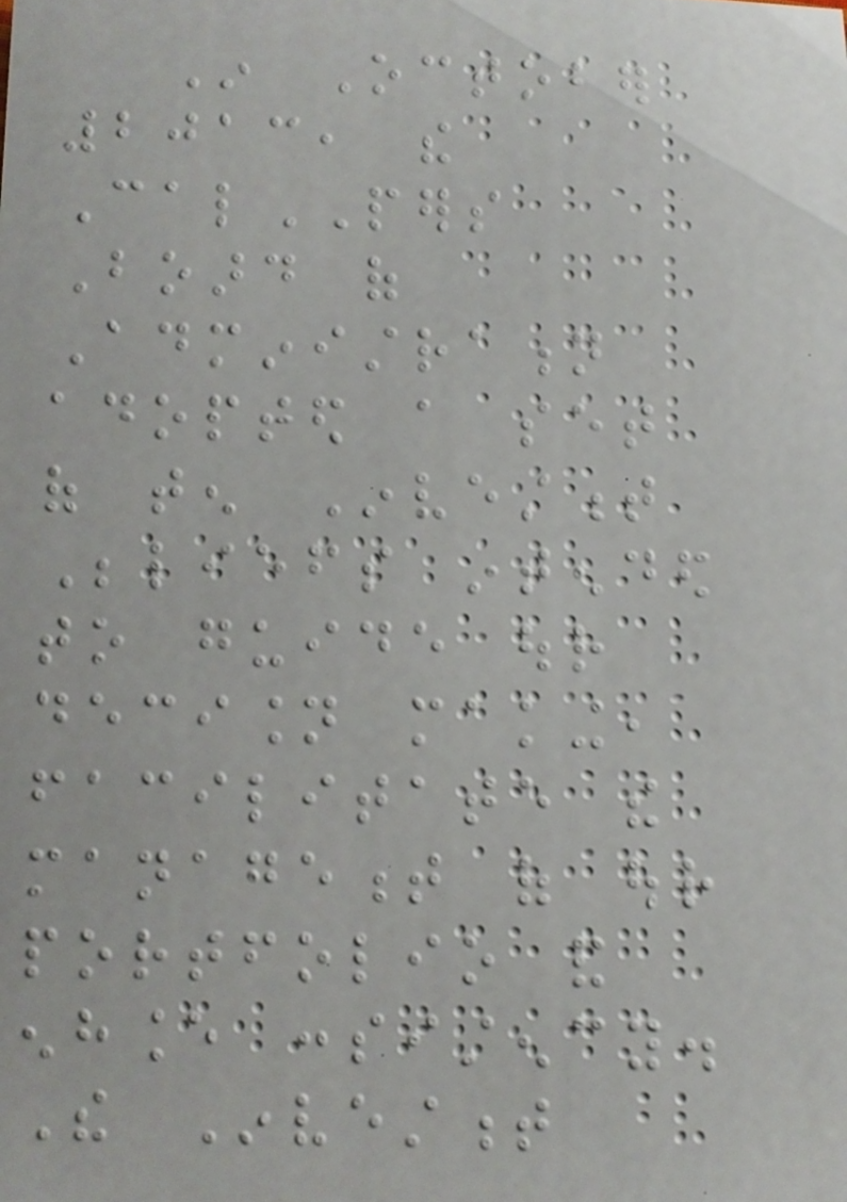In October
2013, the
CalPERS
Board of
Administration
adopted a set
of ten Investment
Beliefs intended
to guide our
decision making,
facilitate the
management of our
portfolio and
enhance consistency.
The Investment
